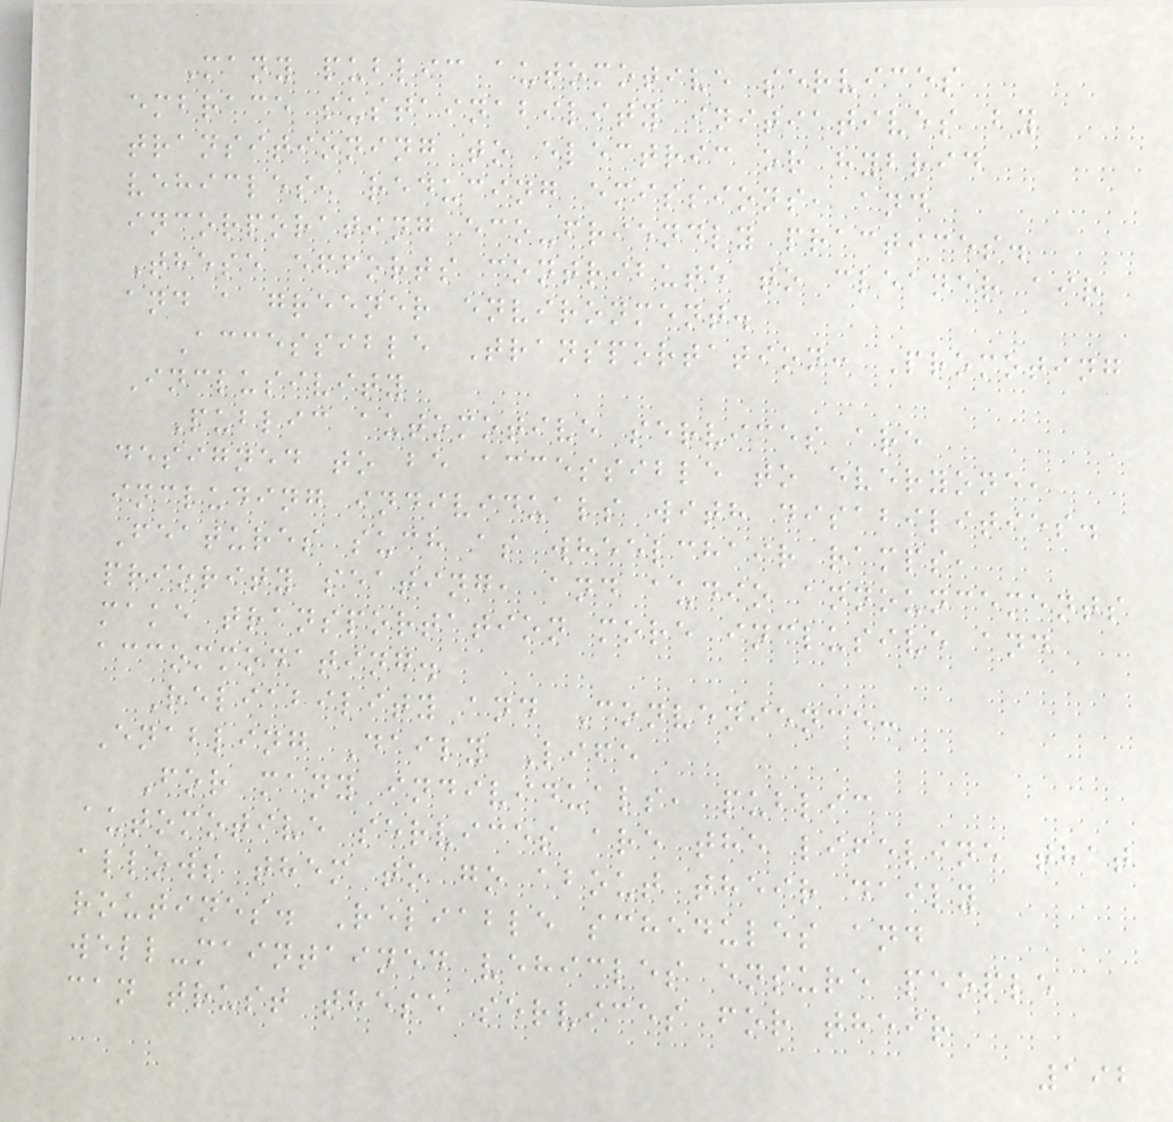Many public automotive services
embrace sustainability initiatives by
transitioning to electric or hybrid
vehicles, reducing emissions, and
incorporating eco-friendly practices.
These efforts contribute to cleaner air
and a greener environment.
Accessible Transportation: Promoting
Inclusivity
Public automotive services are
designed to be accessible to everyone,
including individuals with disabilities.
Features such as wheelchair ramps,
priority seating, and audio announcements
make transportation more inclusive and
accommodating.
Reliability and Convenience:
Enabling Daily Life
For many individuals, public
automotive services are the lifeline that
allows them to go about their daily
routines. Reliable schedules and
well-maintained vehicles ensure people
can trust these services for their
192
